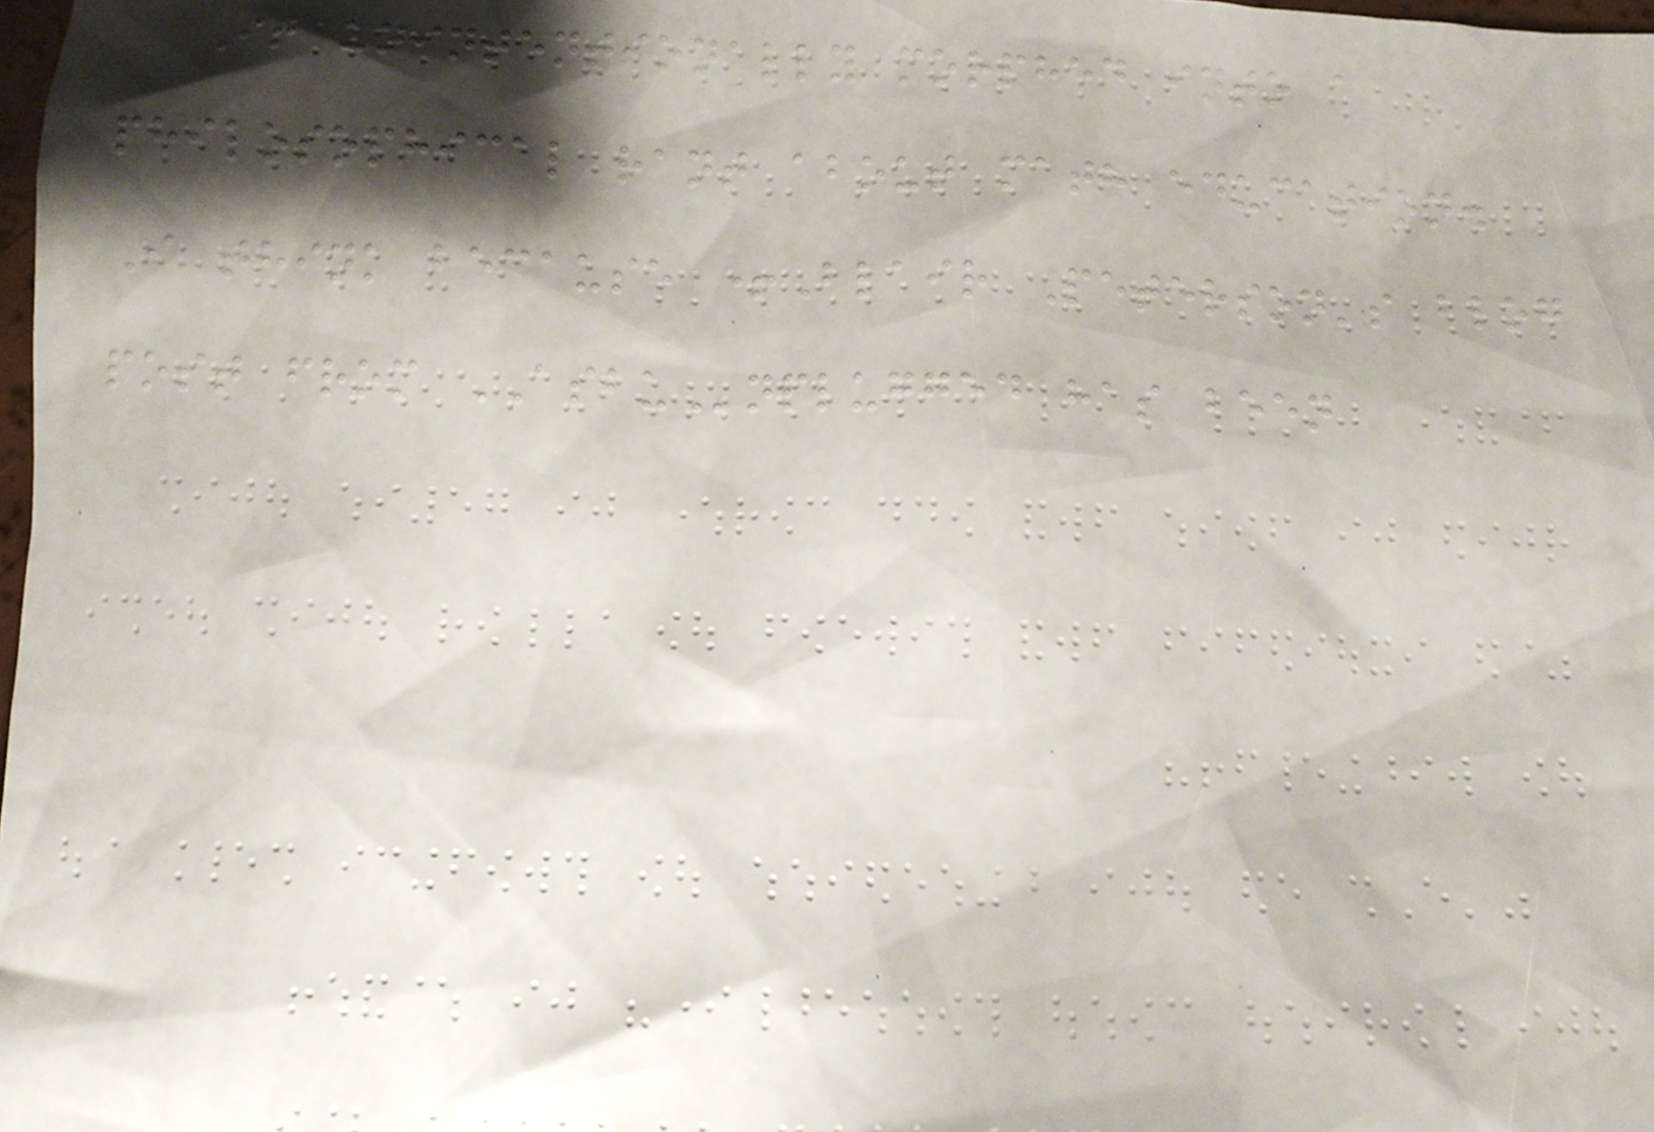It unintentionally morphed into a
philosophical rant about math education.
I think because +Blair Peterson's blog
post from ASBUnplugged has been
